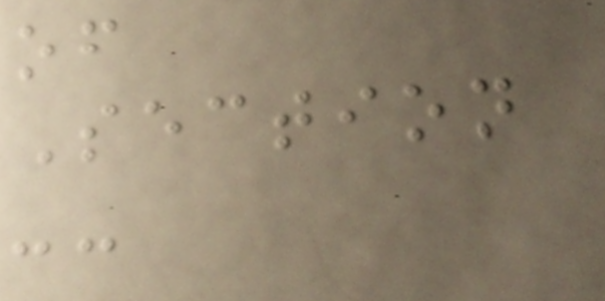of
Section
--
